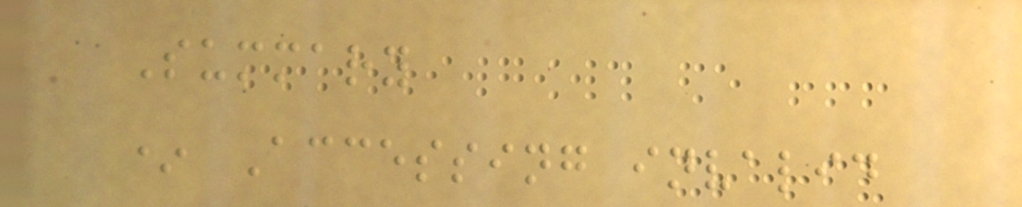Summary
* Accessing invalid
